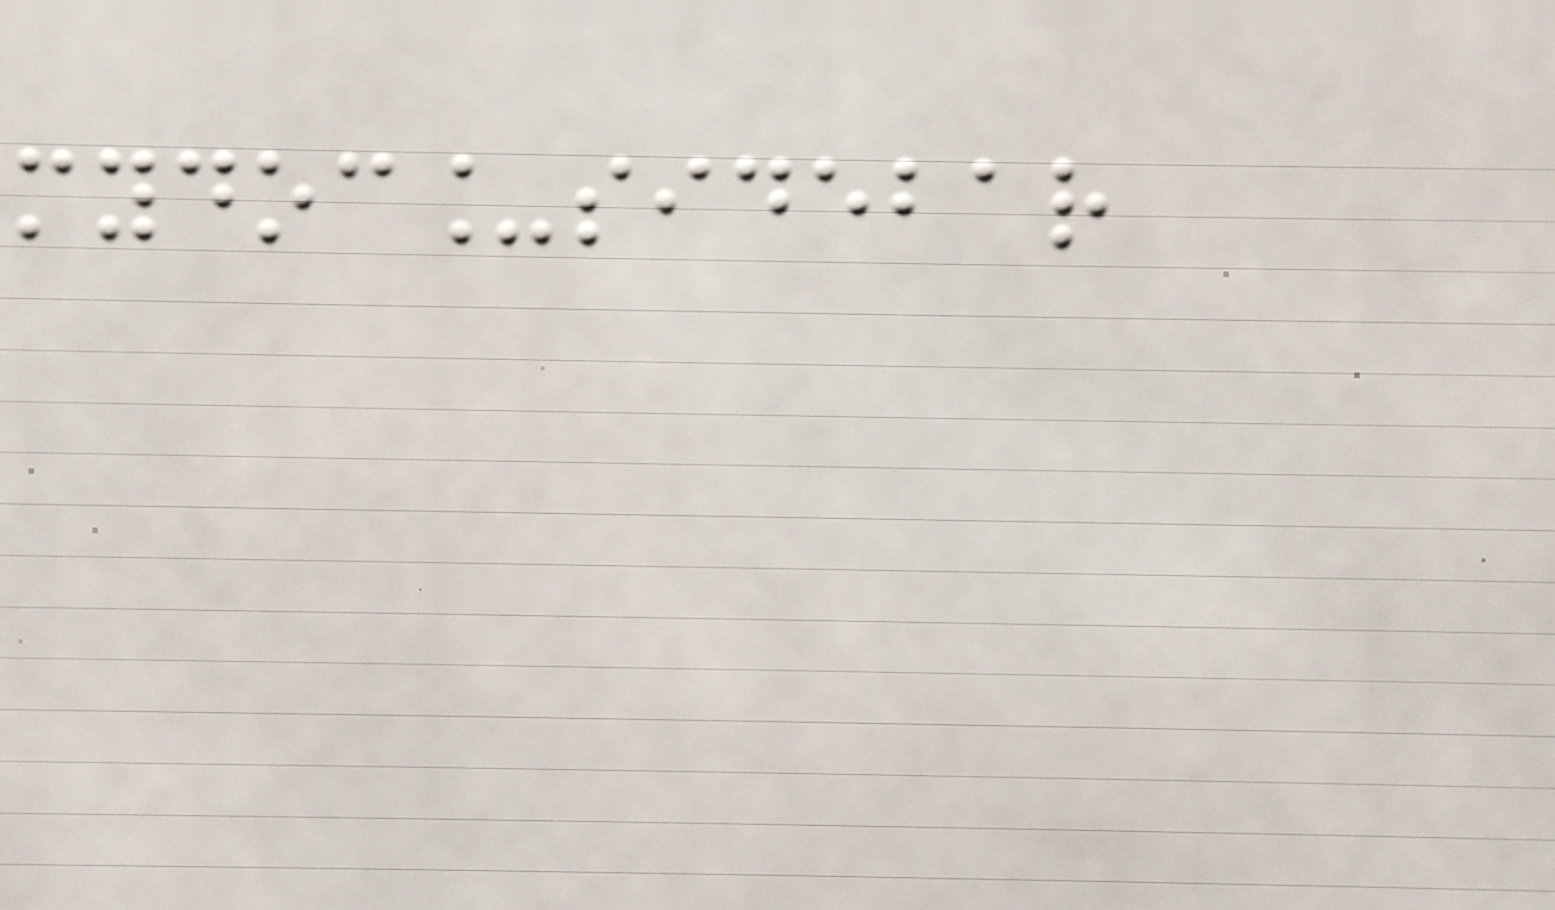mydoc_sidebar
